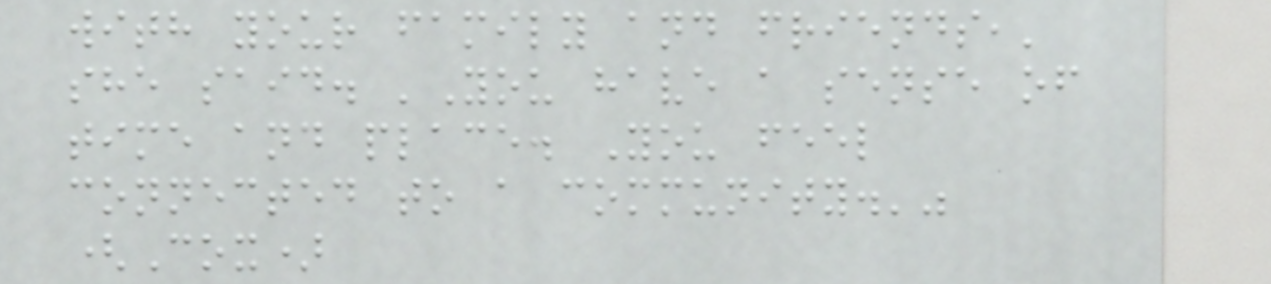with your family and friends,'
she said. 'You have a sense of
time and place. You feel
connected to a community.'"
(Cox)
